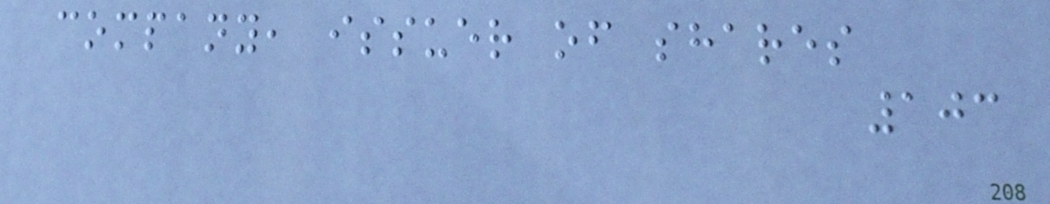company, issuer of shares
103
